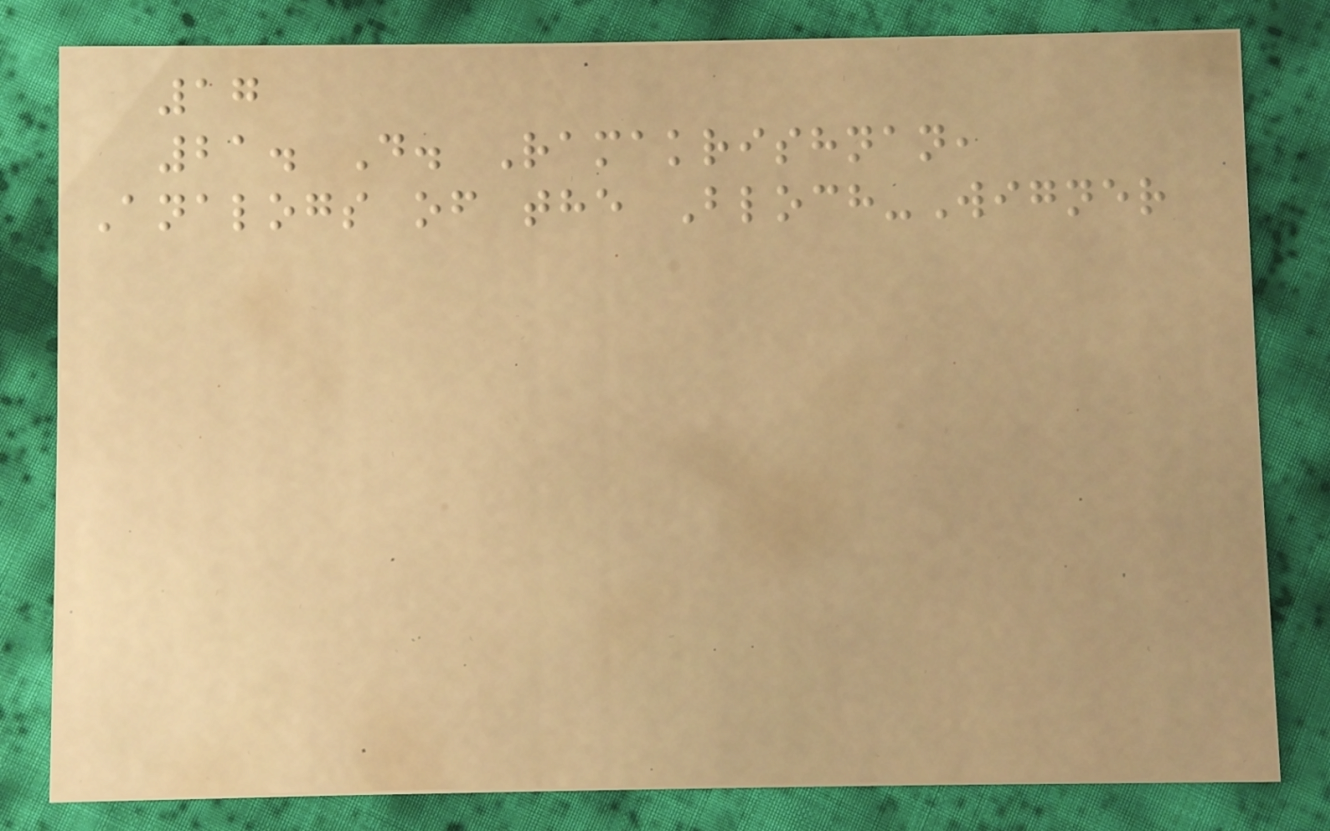17
21. D. Ramakrishnan,
Analogs of the Bloch-Wigner
